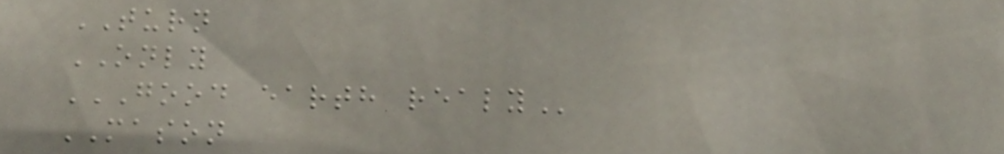TURN
ONLY
GOOD EARTH REALY
MASON
